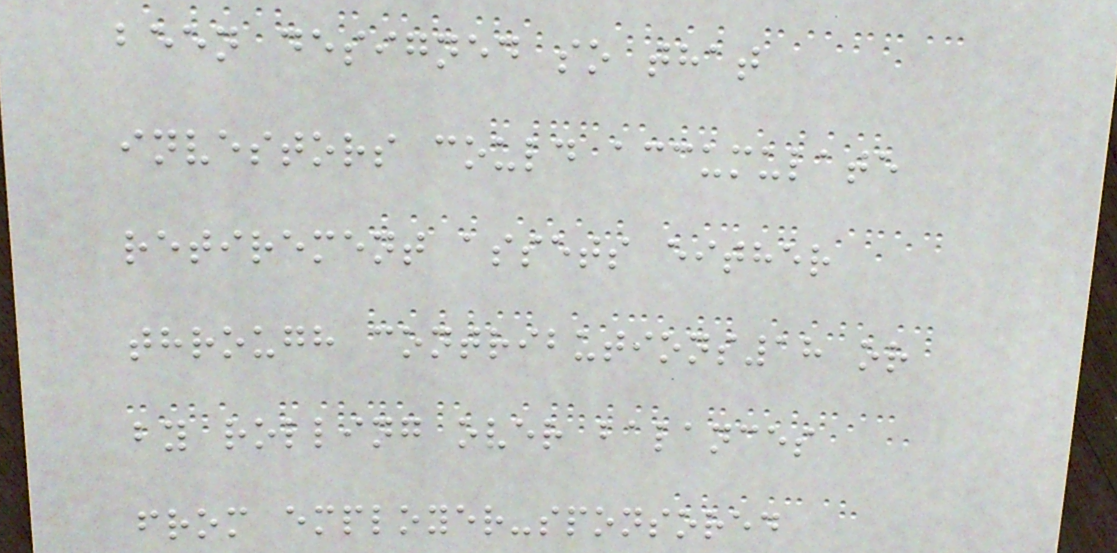been designed so that
investors could accumulate
retirement assets either
through contributions18 or
by rolling over balances
from employer-sponsored
